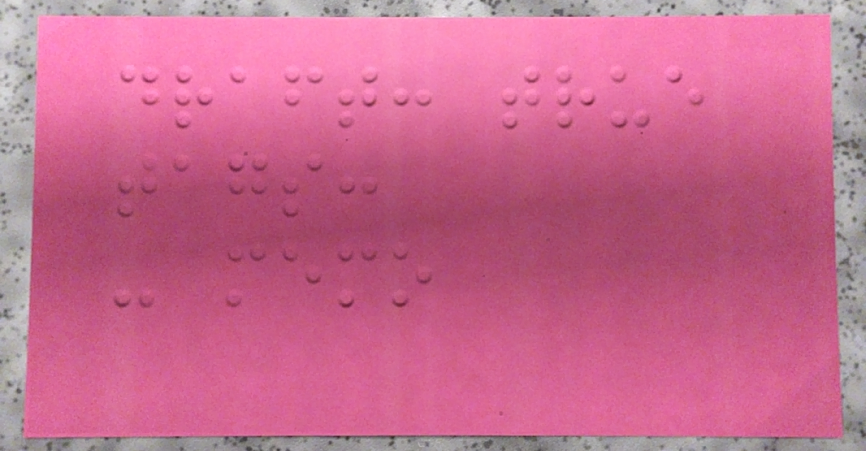draft: true
tags:
- memo
